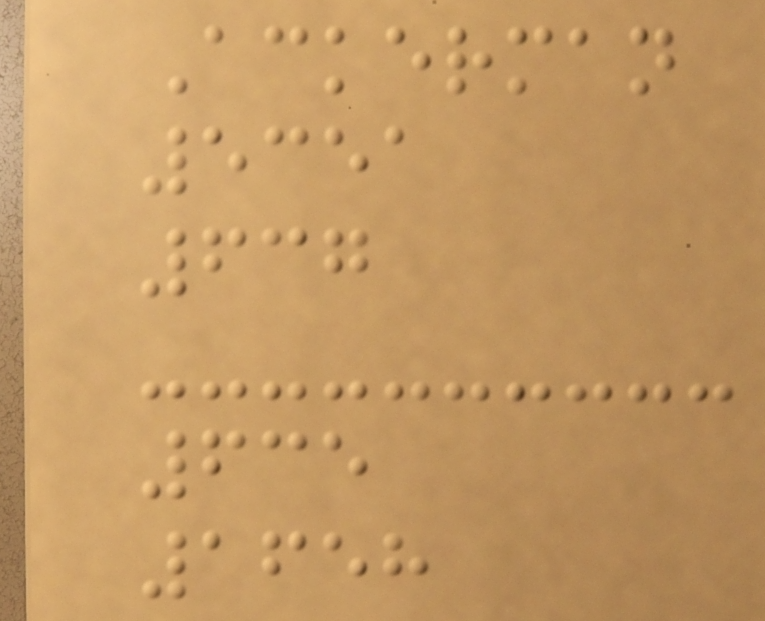Ackerman
5351
637
635
1658
